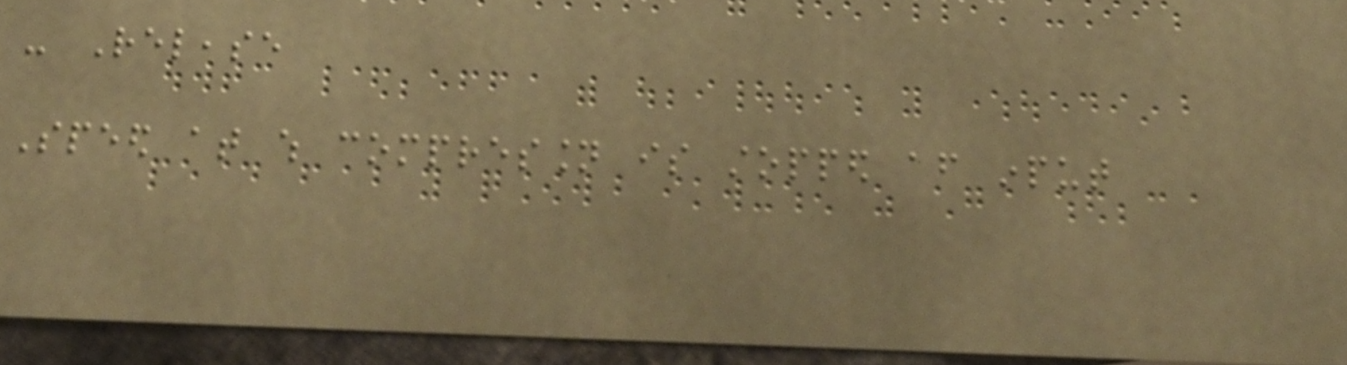- Release
Speed at which compression is stopped after input
